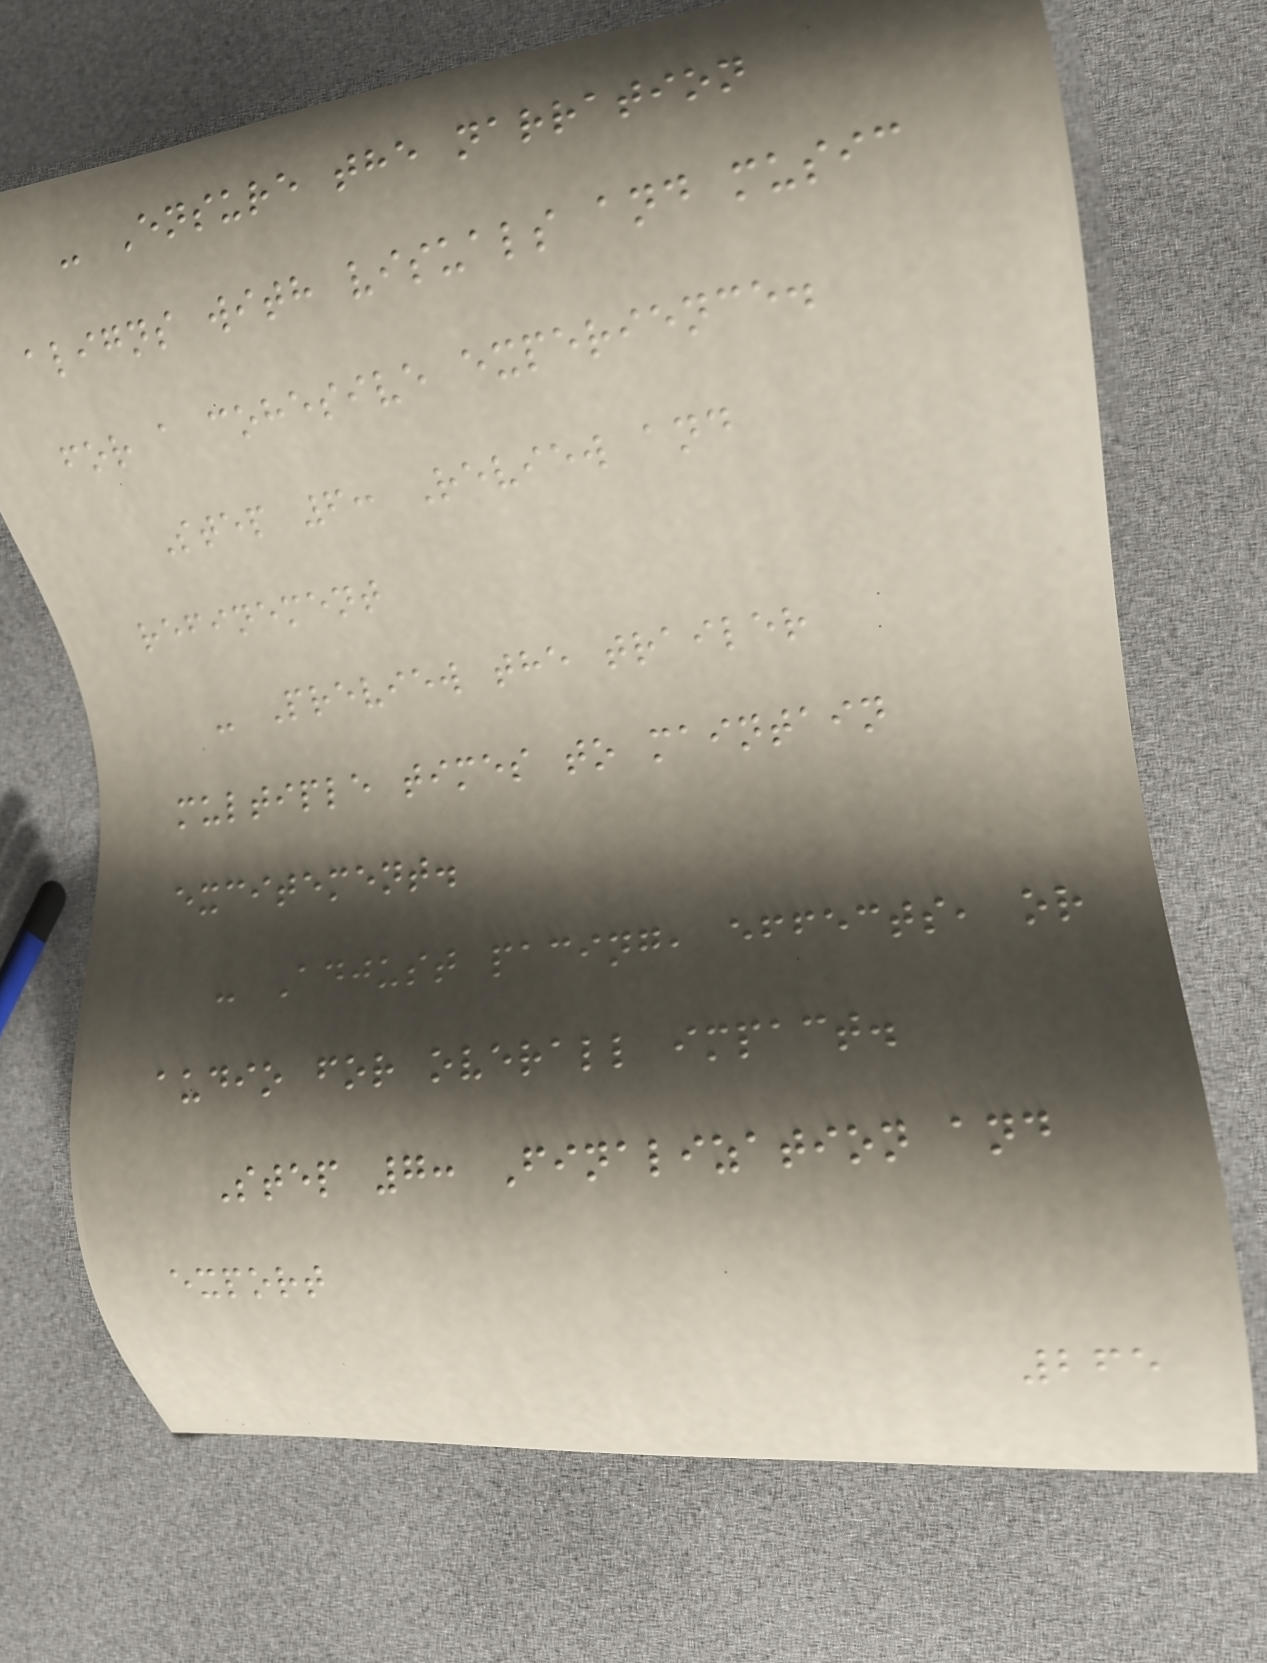- Ensure the narration
aligns with visuals and music
for a cohesive experience.
Step 6: Review and
refinement
- Preview the trailer
multiple times to maintain
excitement.
- Adjust pacing, effects, or
audio for overall impact.
Step 7: Finalization and
export
265
